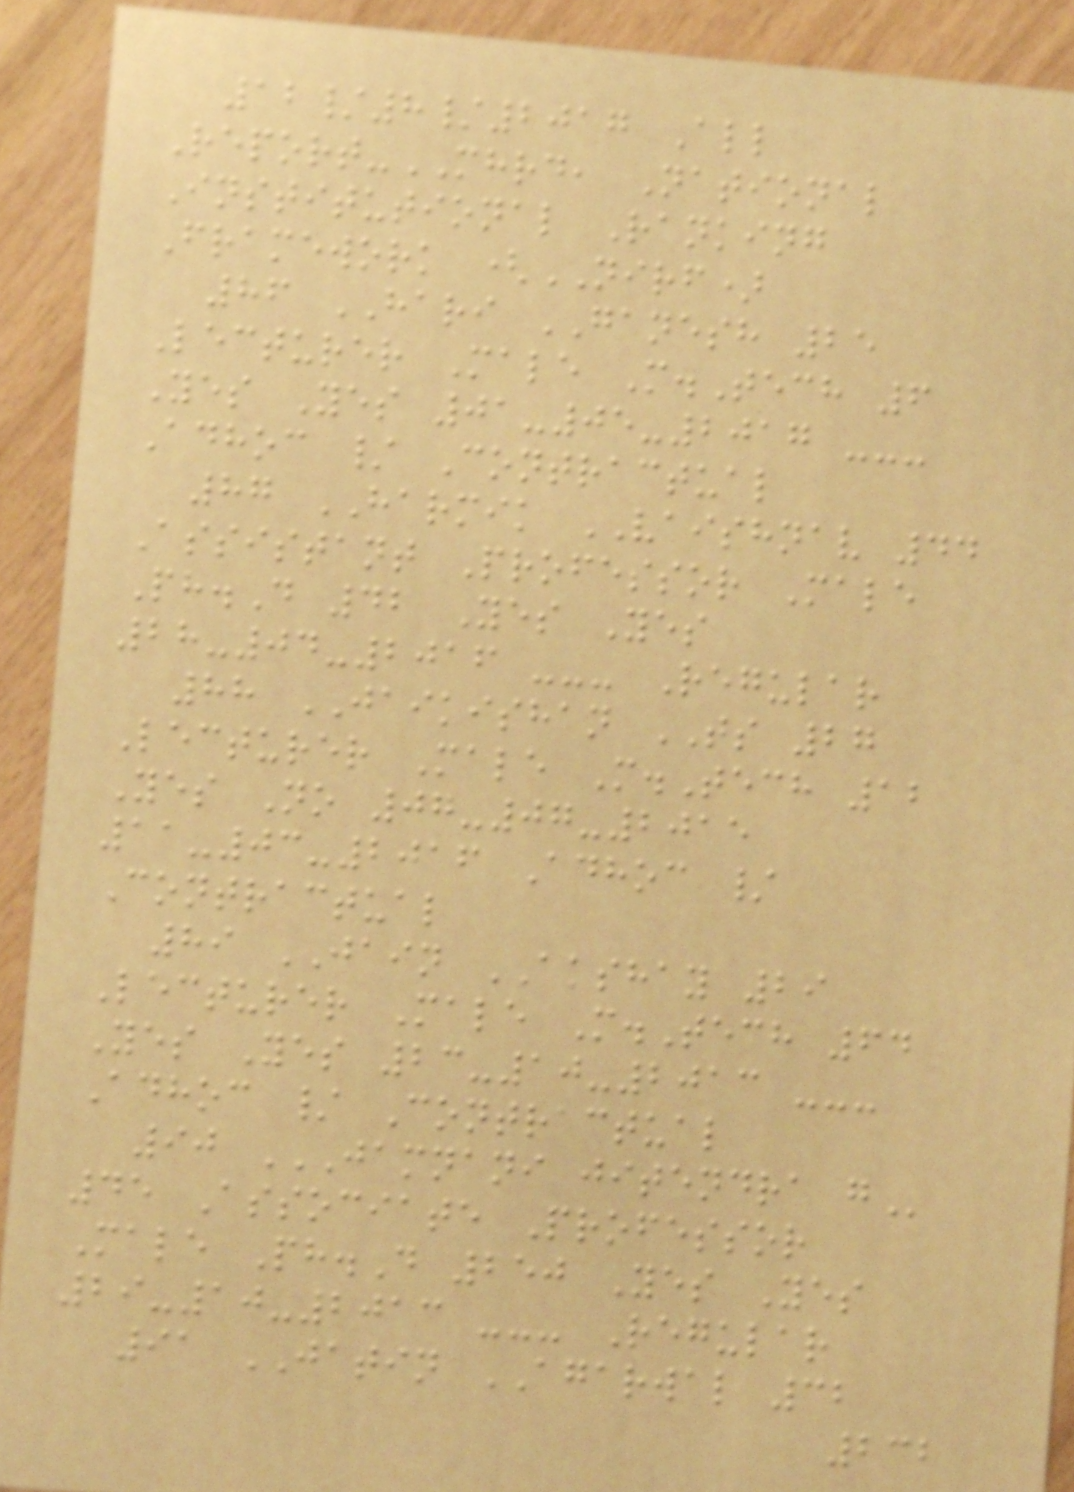12/8/2017 All
Report-MHRD, National
Institutional Ranking
Framework (NIRF)
86 HARI GANESH 25
Lecturer Male M.Tech 6
Yes Yes 01-05-2017 ---
Adhoc / Contractual
87 HARMIK VAISHNAV 44
Assistant Professor Male
Ph.D 42 Yes Yes
28-04-2016 --- Regular
88 JAIKISHAN TS 27
Lecturer Male M.Tech 12
Yes No 07-07-2015
11-03-2016 Adhoc /
Contractual
89 JAIN AKSHAY 29
Lecturer Male M.Tech 64
Yes Yes 23-10-2013 ---
Adhoc / Contractual
90 JAMNANI JITENDRA G
45 Associate Professor
Male Ph.D 250 Yes Yes
29-10-2013 --- Regular
91 JATIN AGARWAL 32
232
